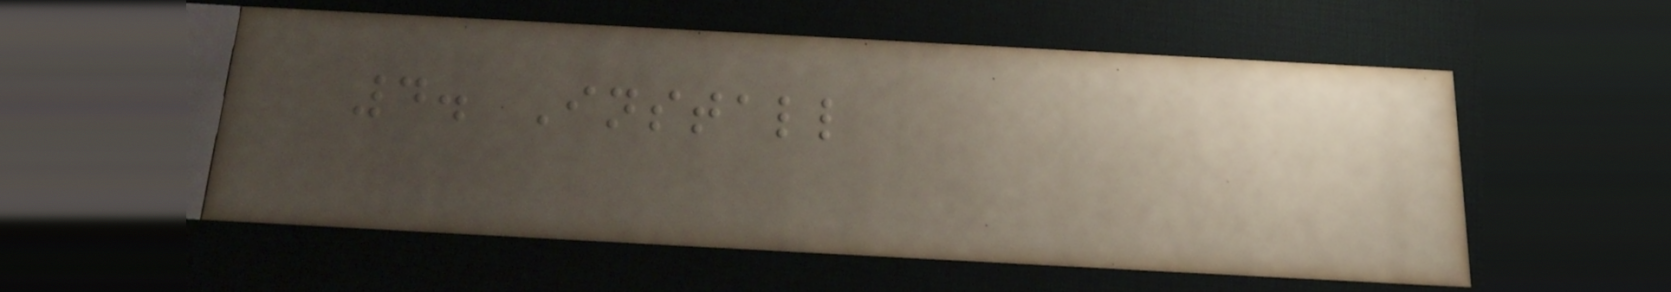4. Install
